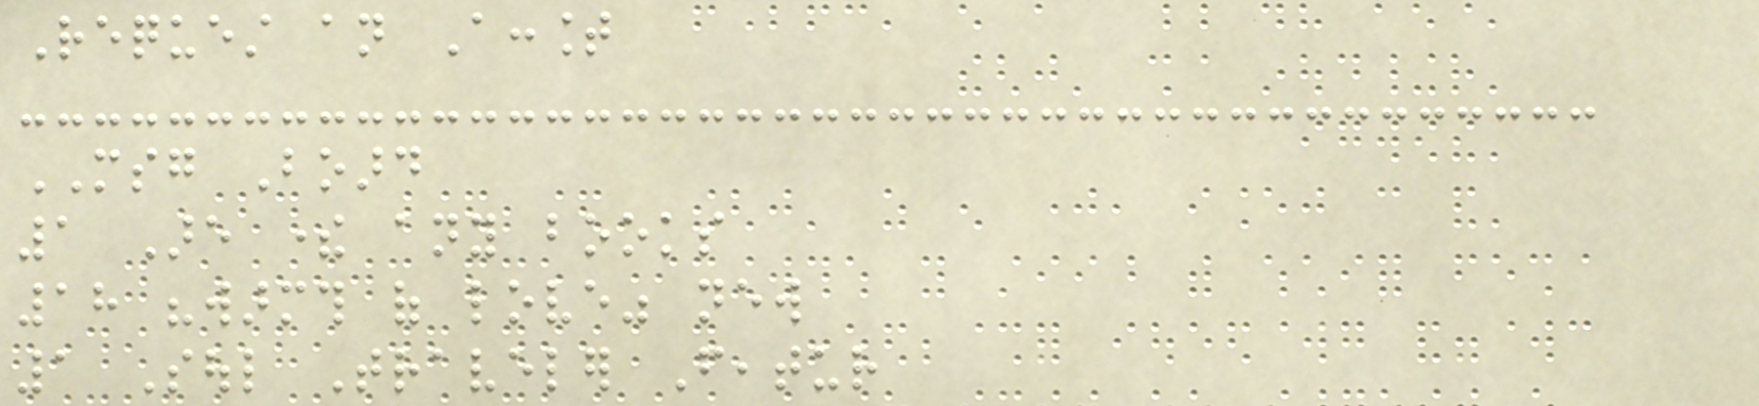Request an Account
MSG Board
1 Are there any books
18 "warmth of love" new
1 Soul Traveler Featur
